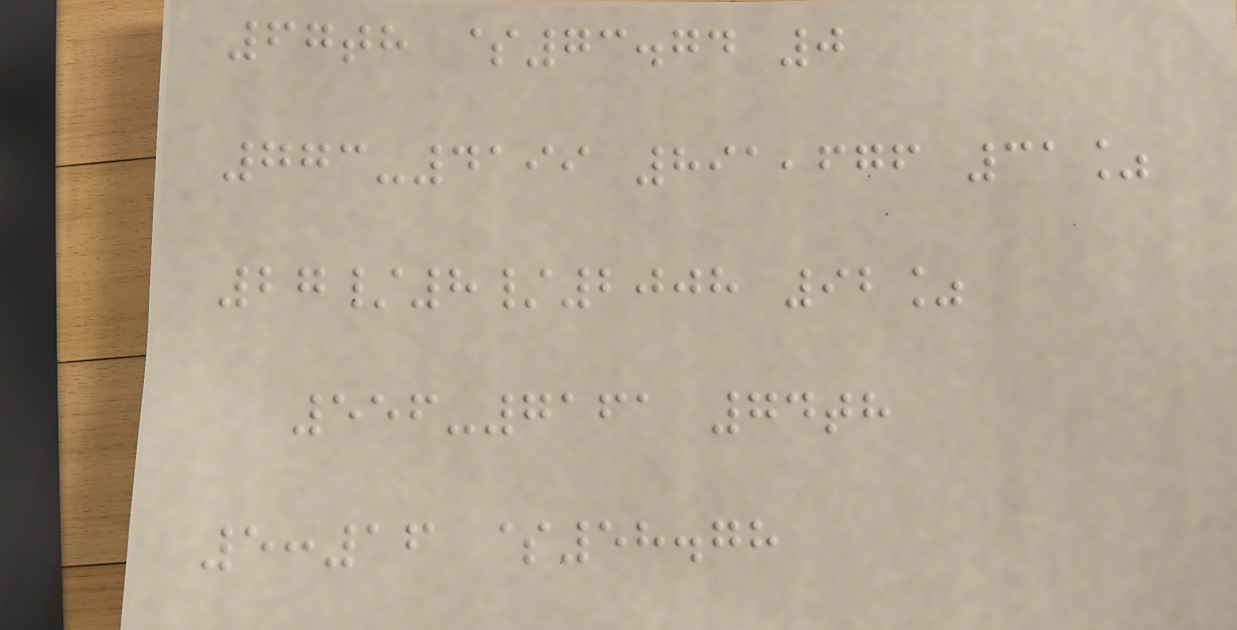67th $73.74 0
773-4199 891,676 31%
27/8/2008 92%
556-7161 74th
5:16 $58.78
